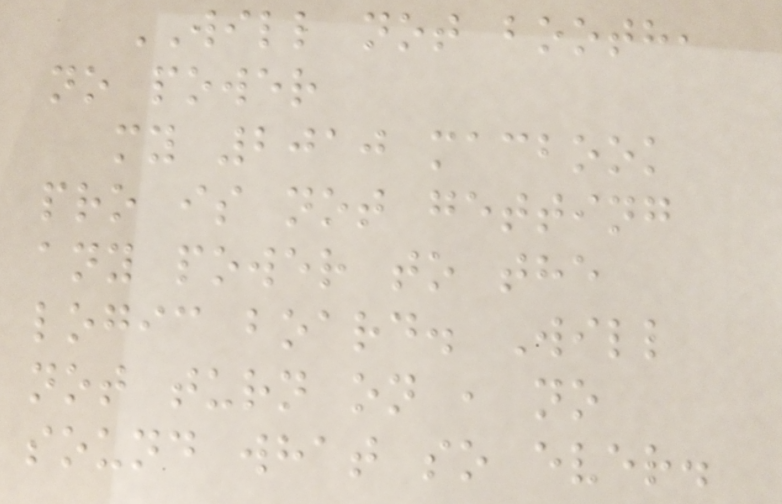WILL not booth,
no power
my 2010 macbook
pro is not getting
any power to the
logic board. Will
not turn on , no
sound what so ever.
